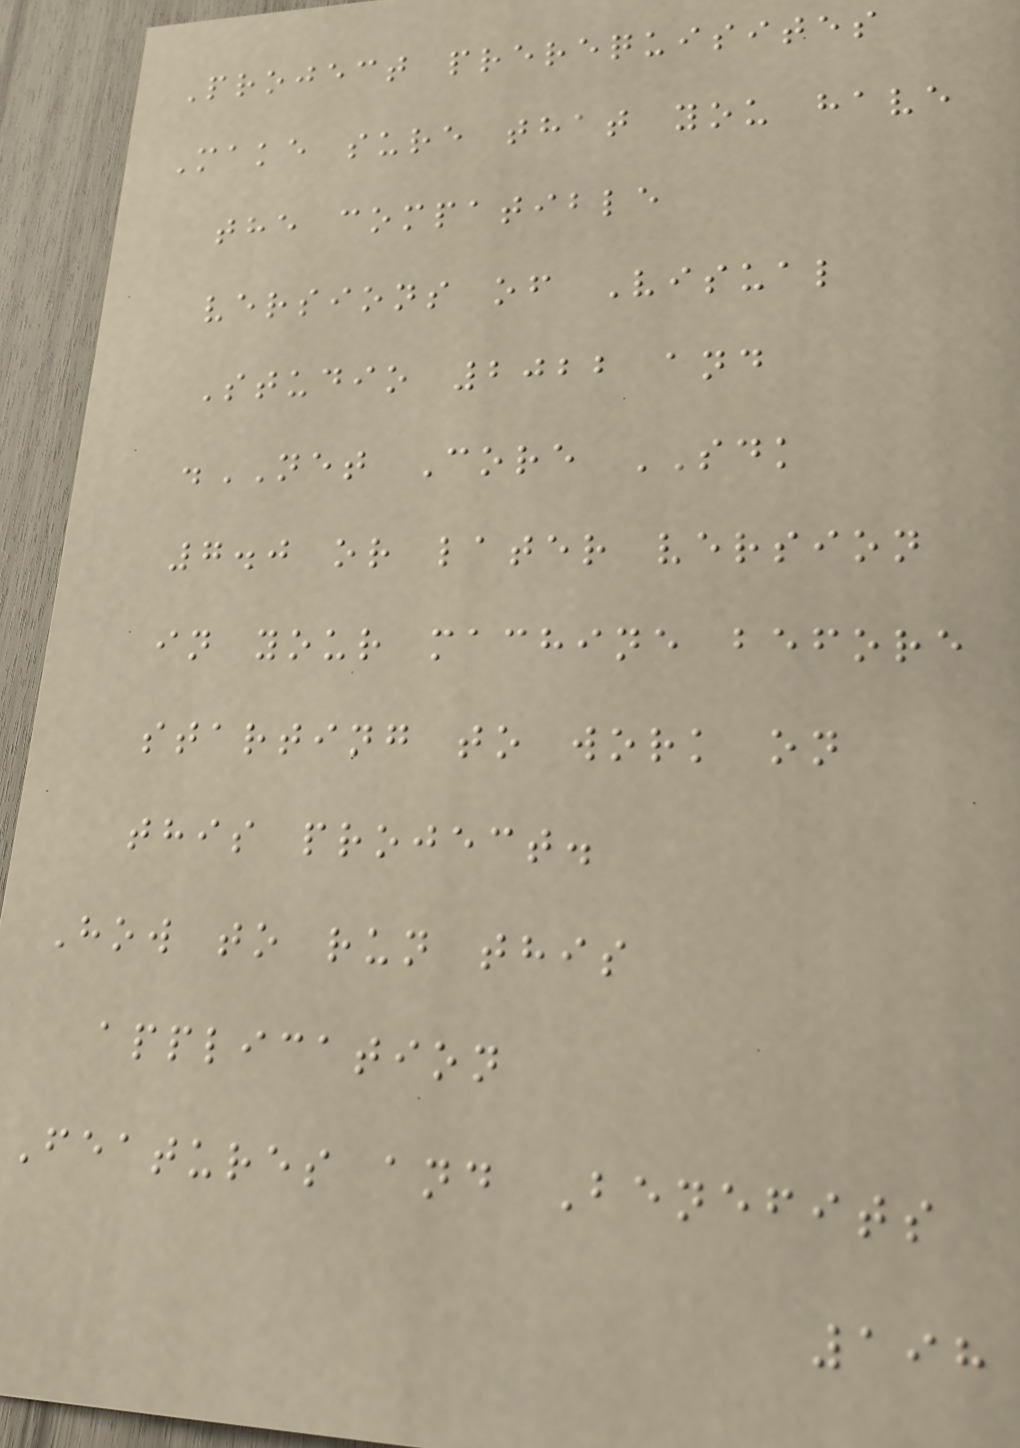Project prerequisites
Make sure that you have
the compatible
versions of Visual
Studio 2022 and
.NET Core SDK
7.0 or later version
in your machine before
starting to work on
this project.
How to run this
application
Features and Benefits
198
